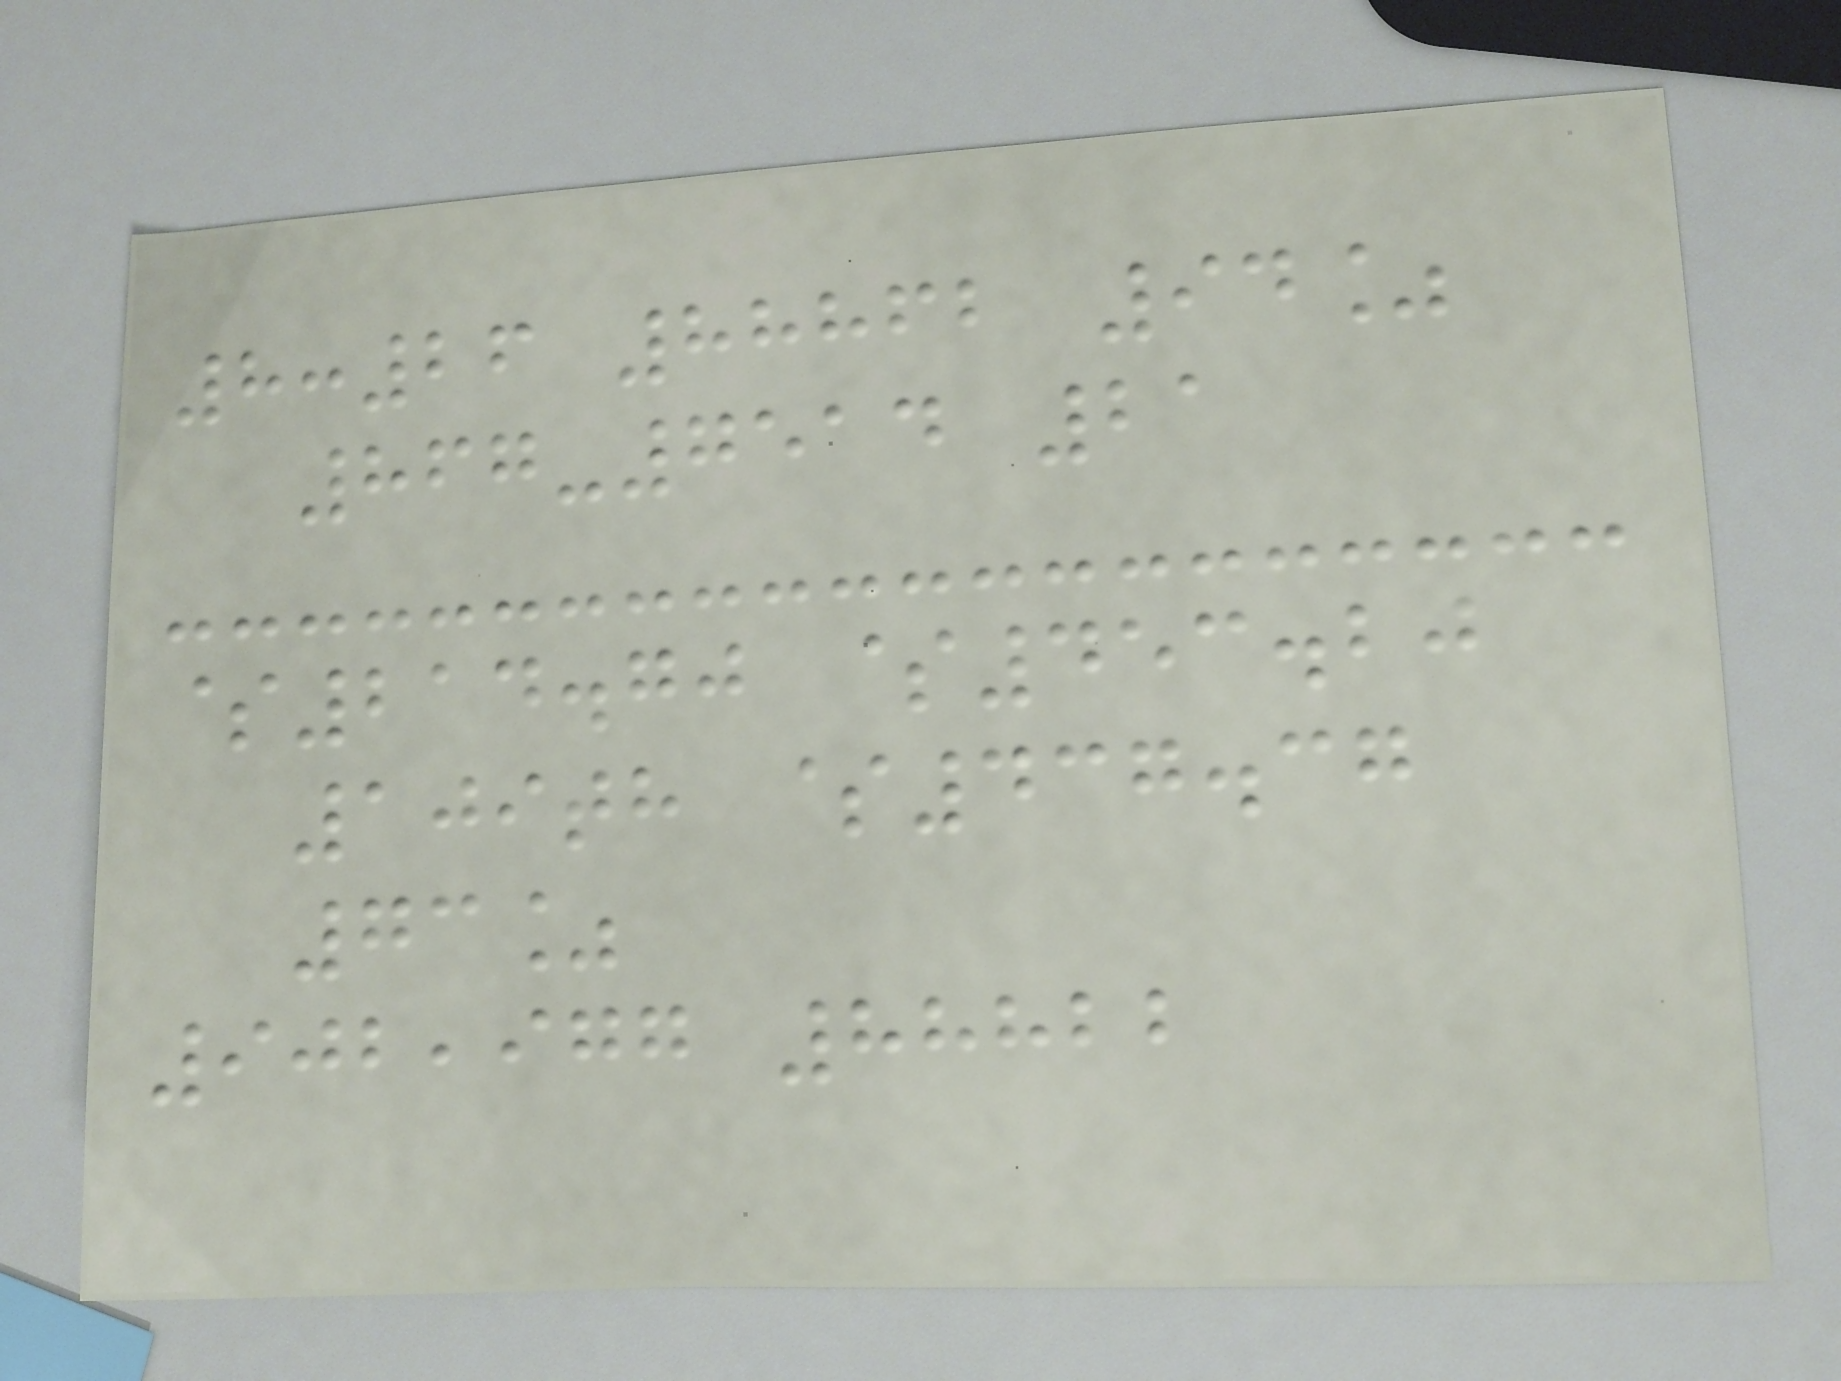8:26 88862 94%
867-7514 21
$214.70 $453.20
109th $437.37
73%
902,977 88822
